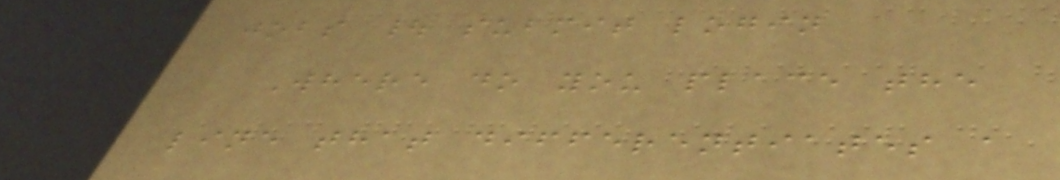jobs | submit login
Where do you place the
line that differentiates a
